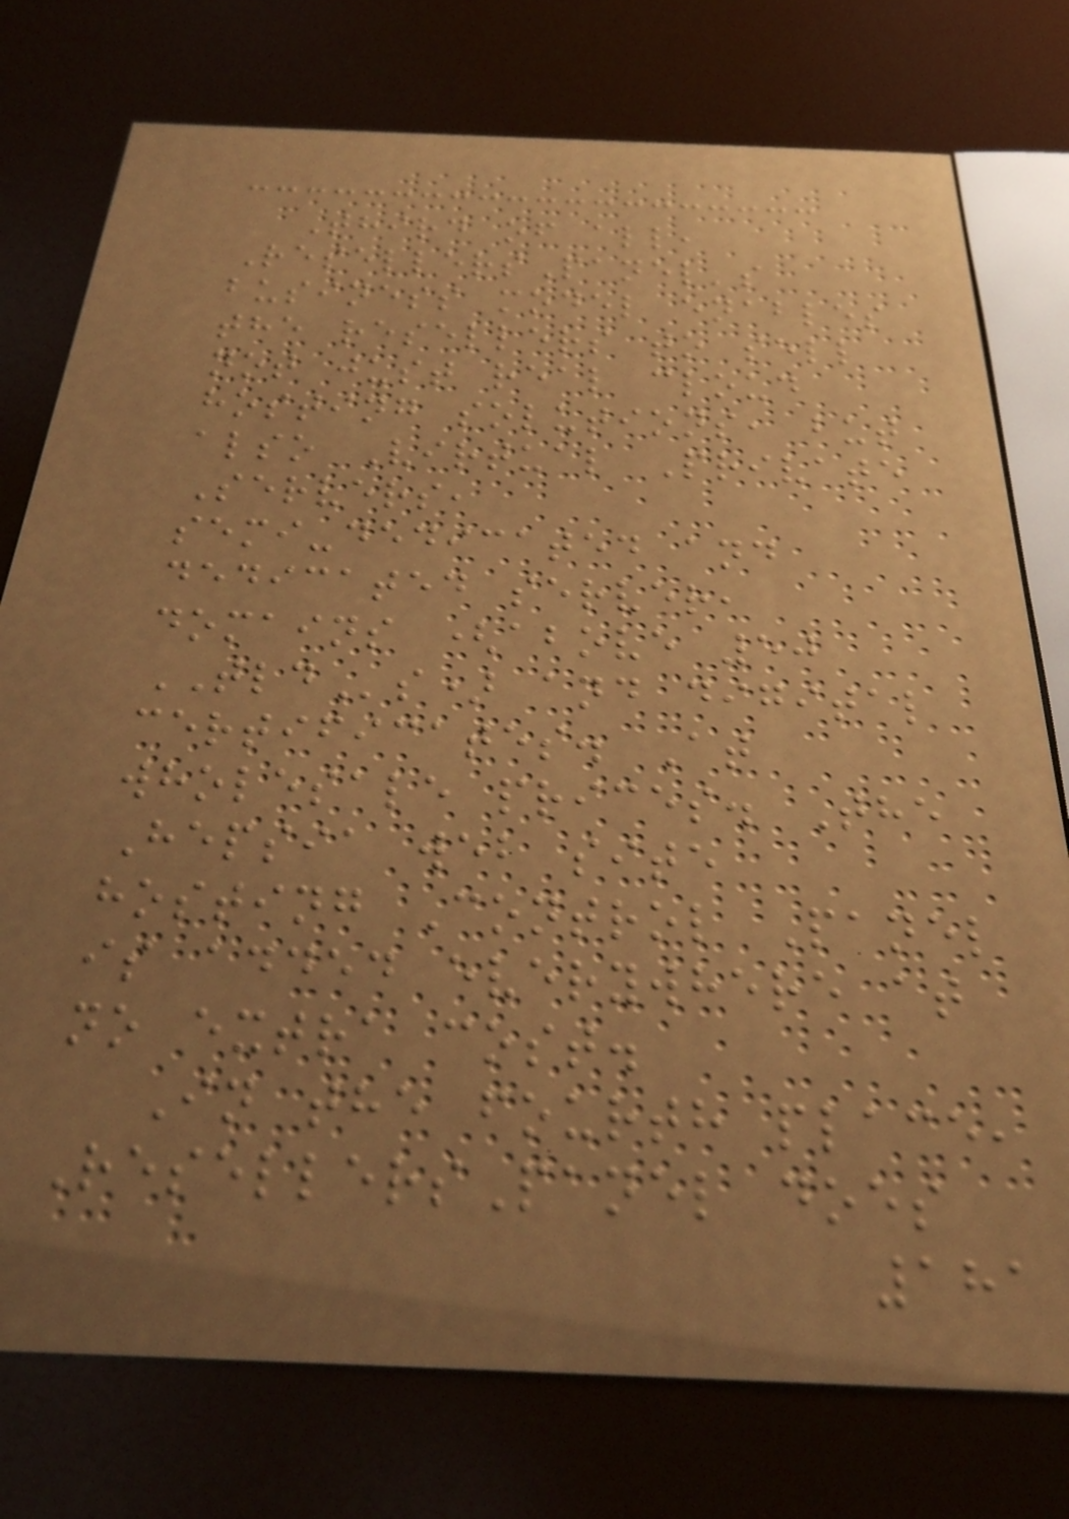Third of all,
ResellersPanel's
business model enables
the resellers to sell
not just real cloud
hosting solutions, but
also Virtual Private
Servers,
semi-dedicated and
dedicated server,
domains (above 50
TLDs) and digital
certificates. At
wholesale prices. The
Hepsia web site
hosting Control Panel
is added everywhere at
no extra cost.
In the fourth place,
ResellersPanel does
181
